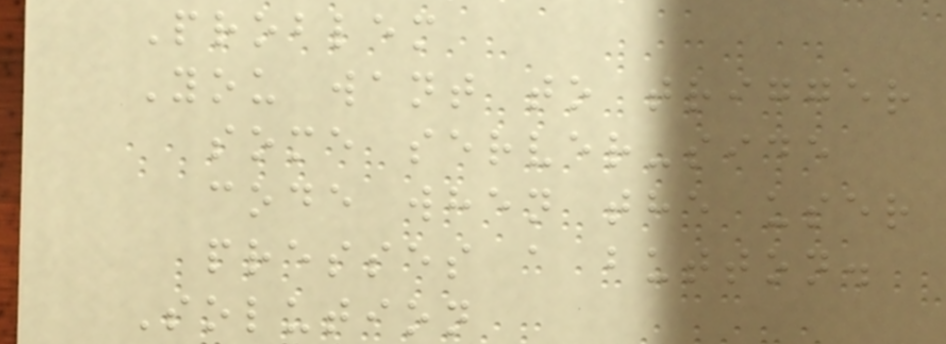Problem
You want to trigger
some server-side
code when the user
presses a button.
Solution
